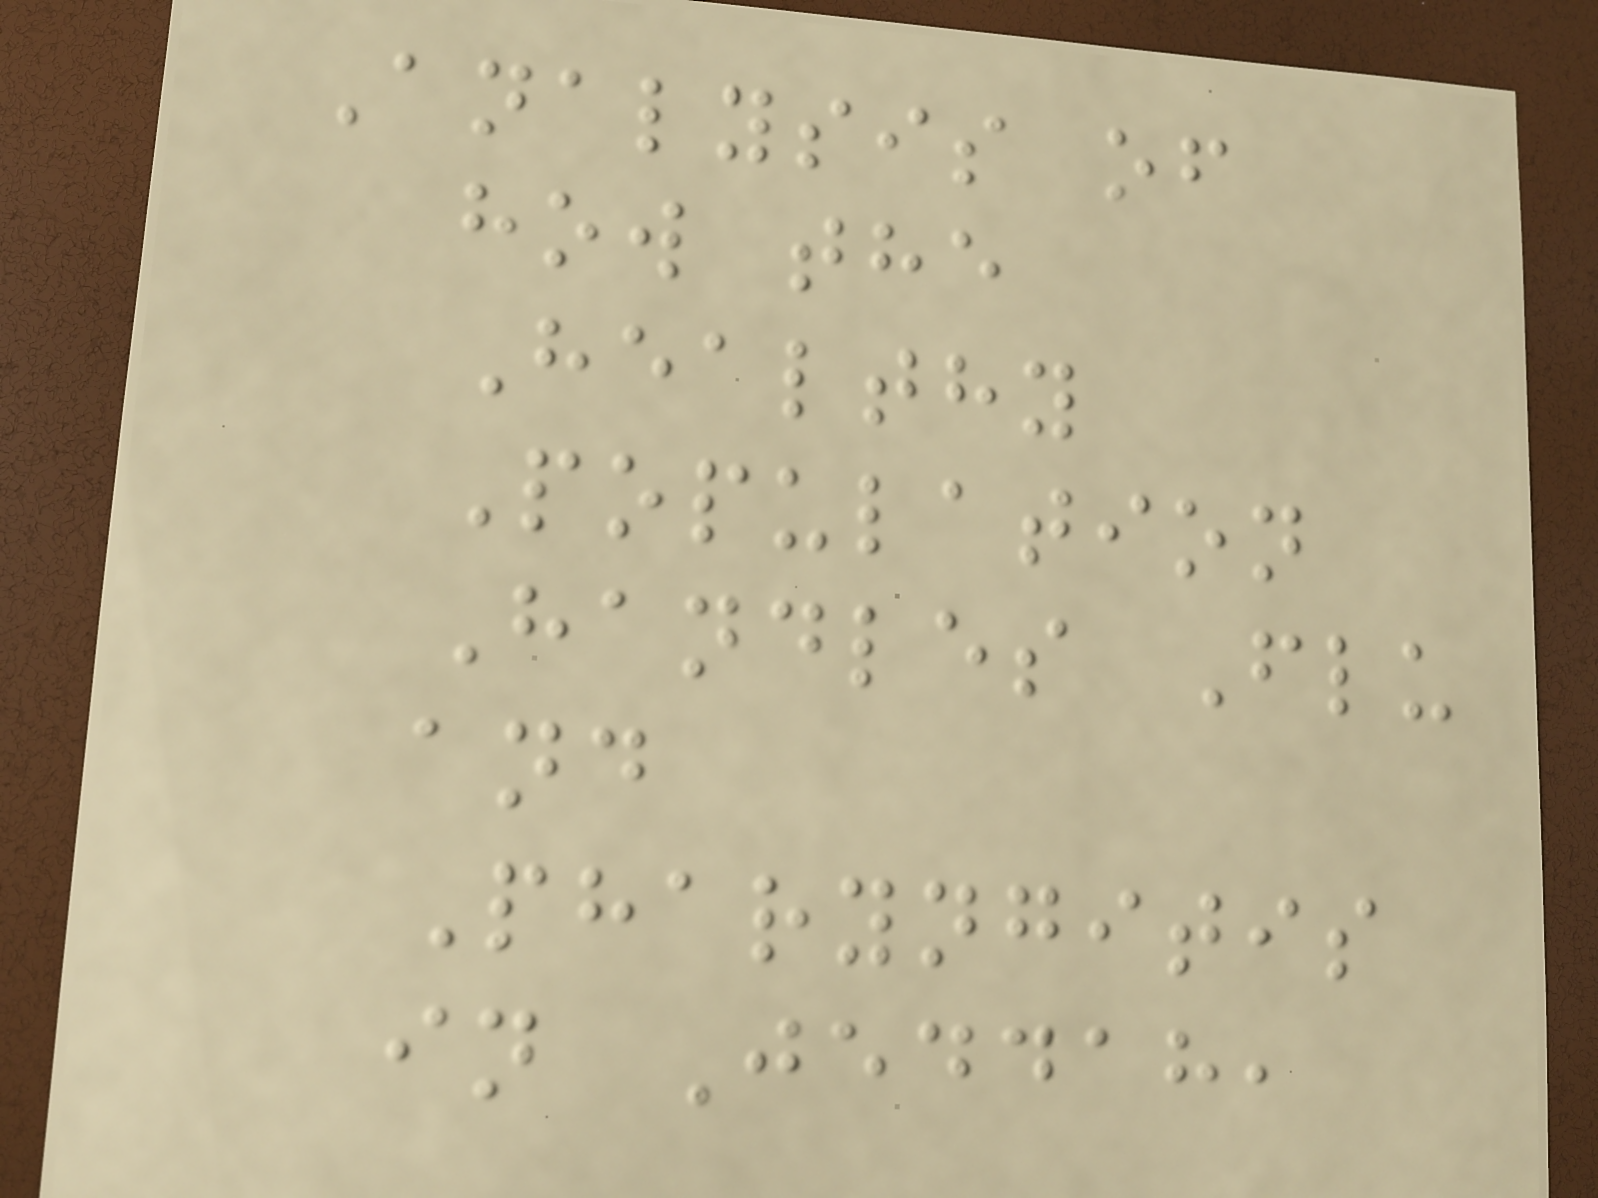Analysis of
how the
Healthy
Population
Handles Flu
and
Pharyngitis
in Jeddah,
